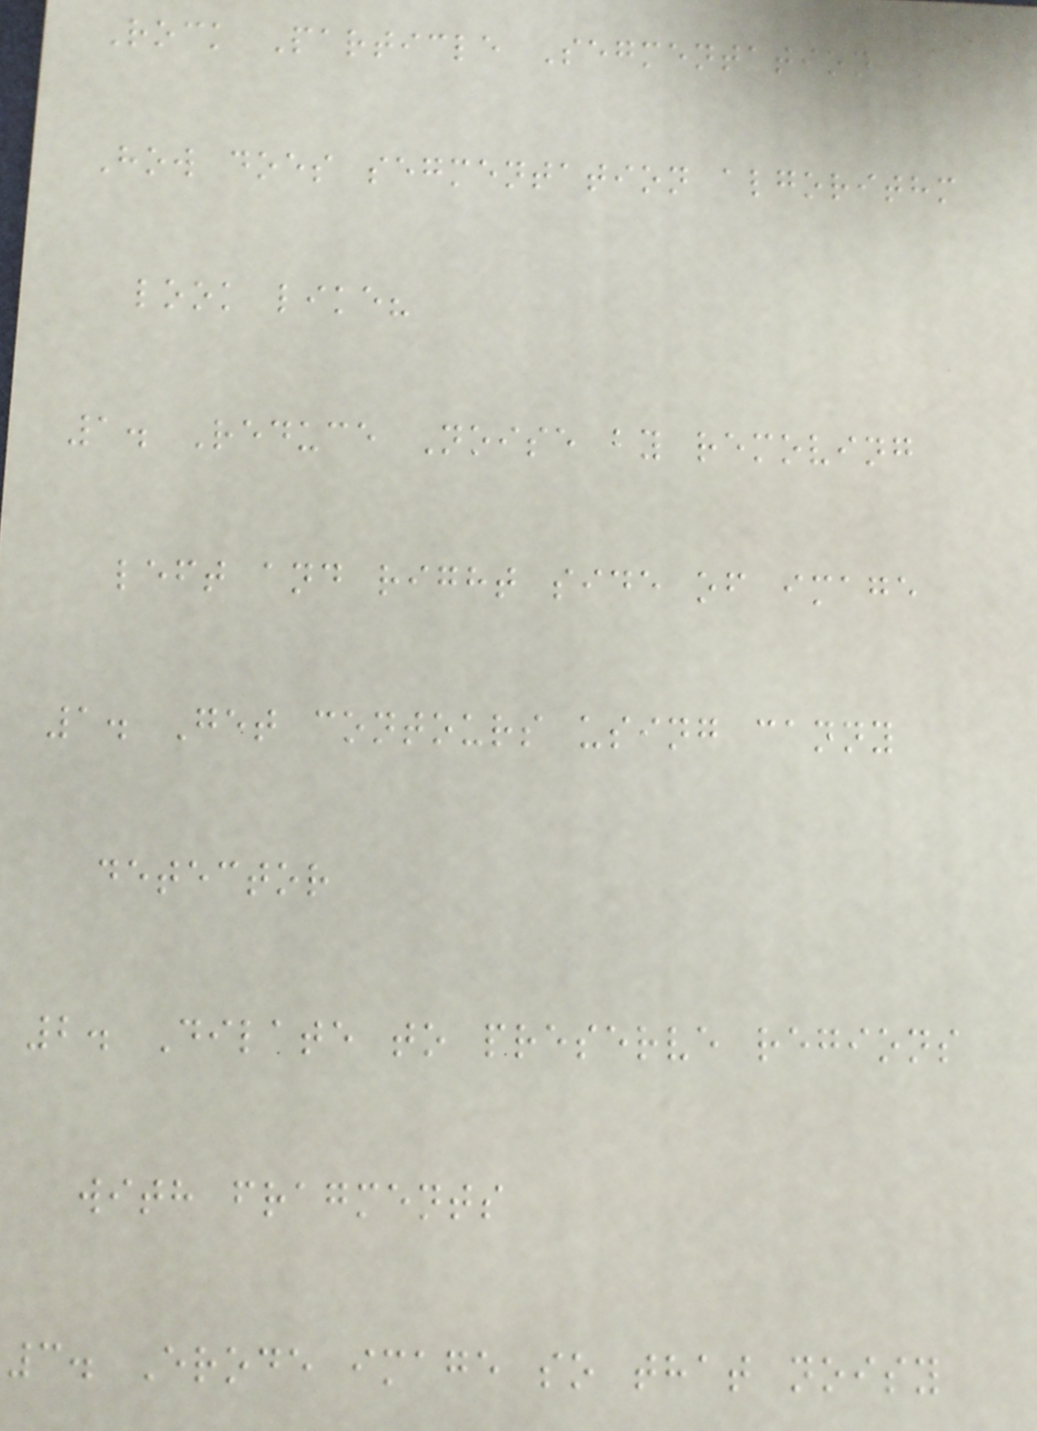Rock Particle Segmentation
How does segmentation algorithm
look like?
1. Reduce Noise by removing
left and right side of image
1. Get contours using canny
detector
2. Dilate to preserve regions
with fragments
3. Erode image so that noisy
